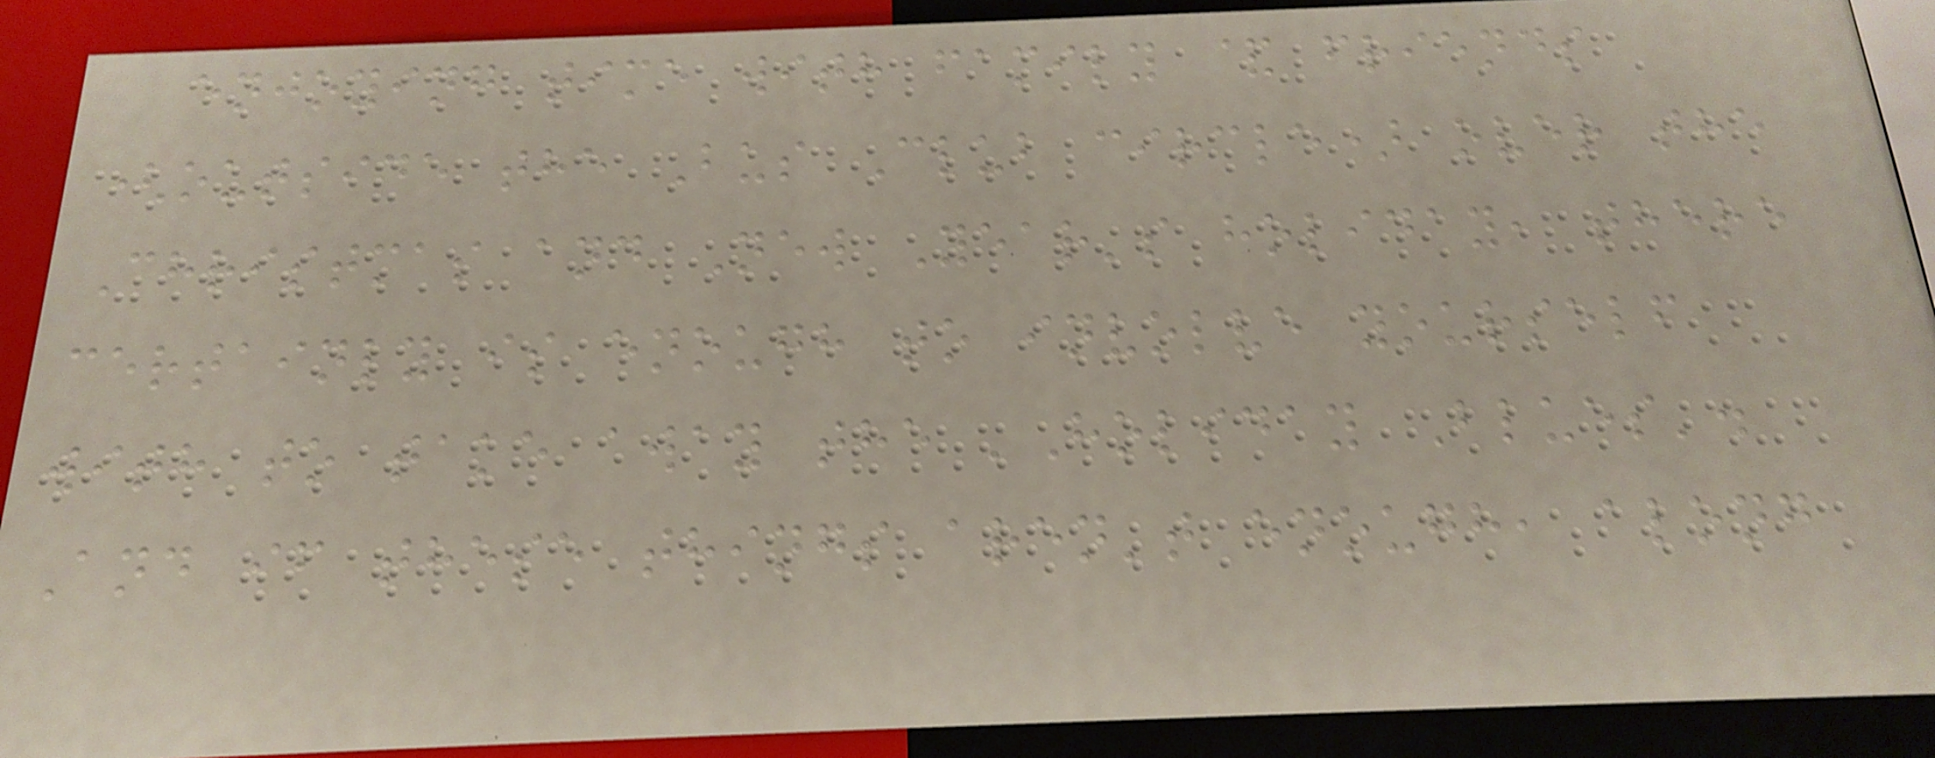enjoying time with family & friends
(outside the Bus Club circle) over the
Christmas and New Year's holiday, there
certainly is enough to involve yourself
with to take away the 'Holiday Blues'.
And if these things aren't enough, along
